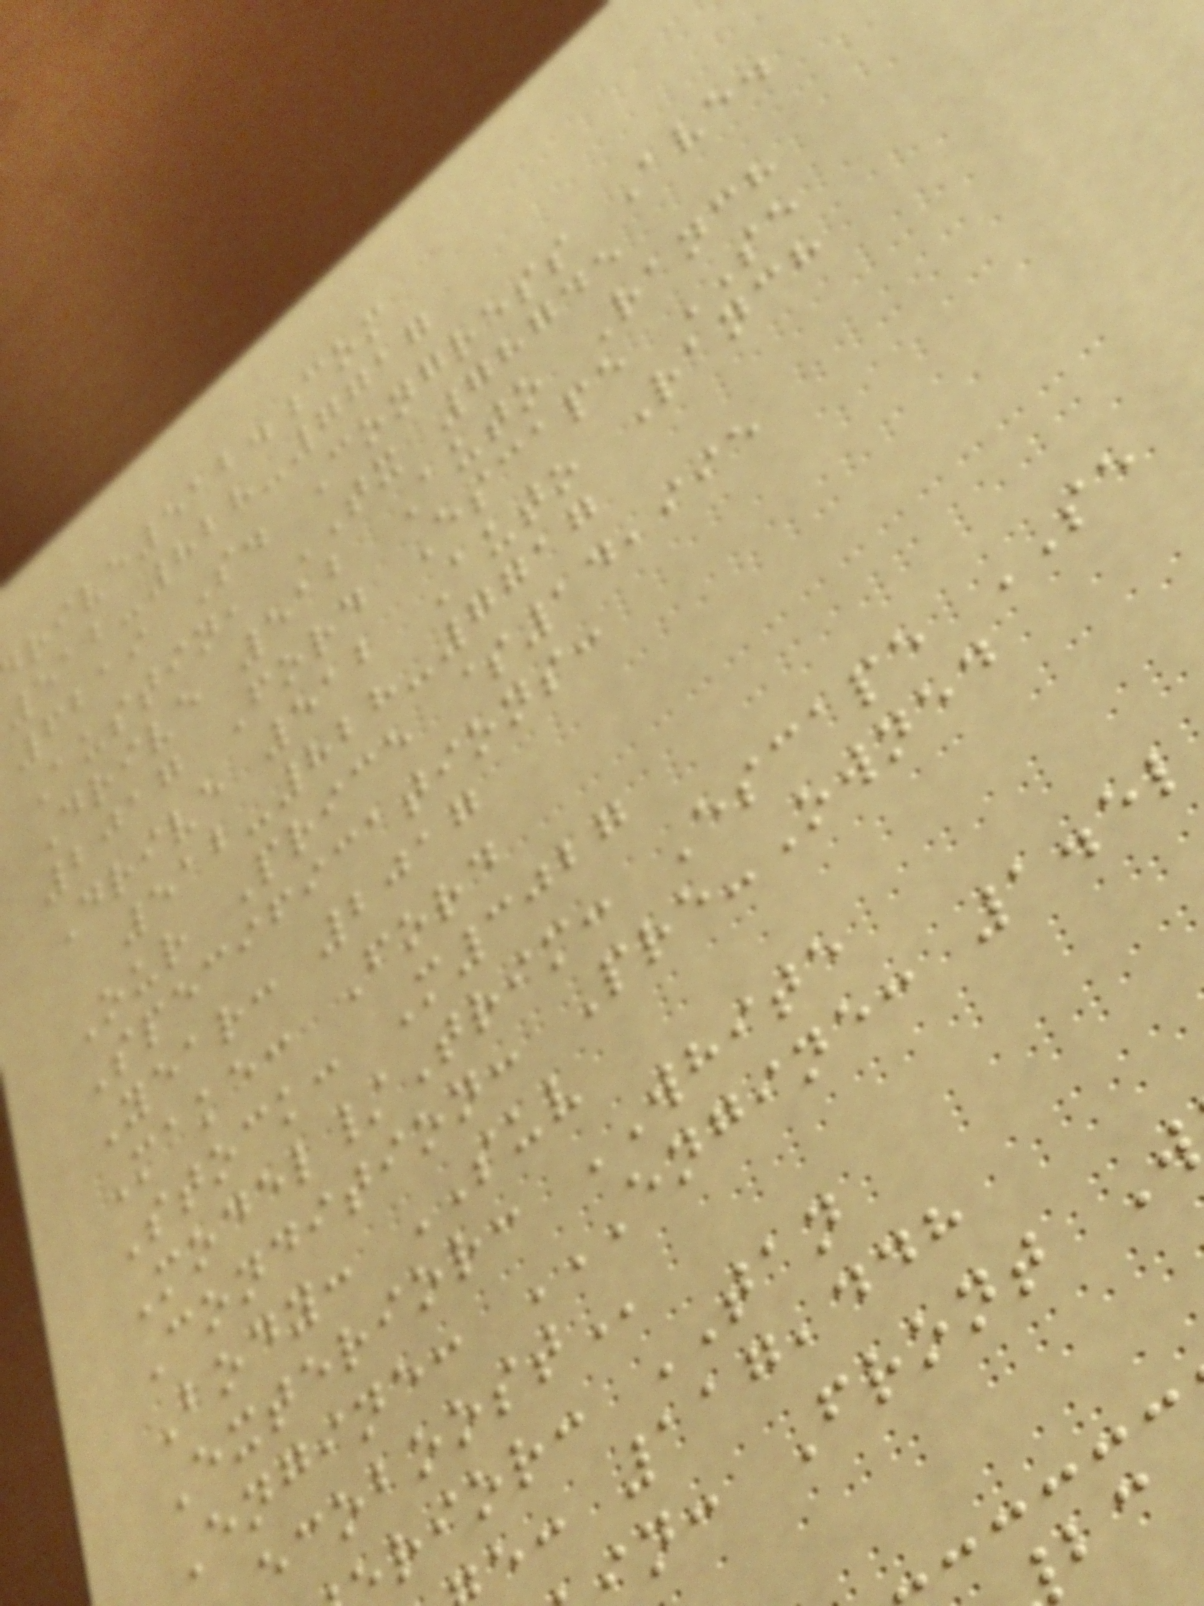rive512.com
512-828-7717
6219 S. Congress Ave.
Austin, TX 78745
Drive 512 Auto Ranch
2017 Ford Escape SE
Drive 512 Auto Ranch
512-828-7717
Our Price $14,995
Specifications:
Year: 2017
Make: Ford
Stock: M3027
Model/Trim: Escape SE
Condition: Pre-Owned
Body: SUV
Exterior: WHITE
Engine: ENGINE: 1.5L
rior: TAN
e: 117,448
n: Front W
